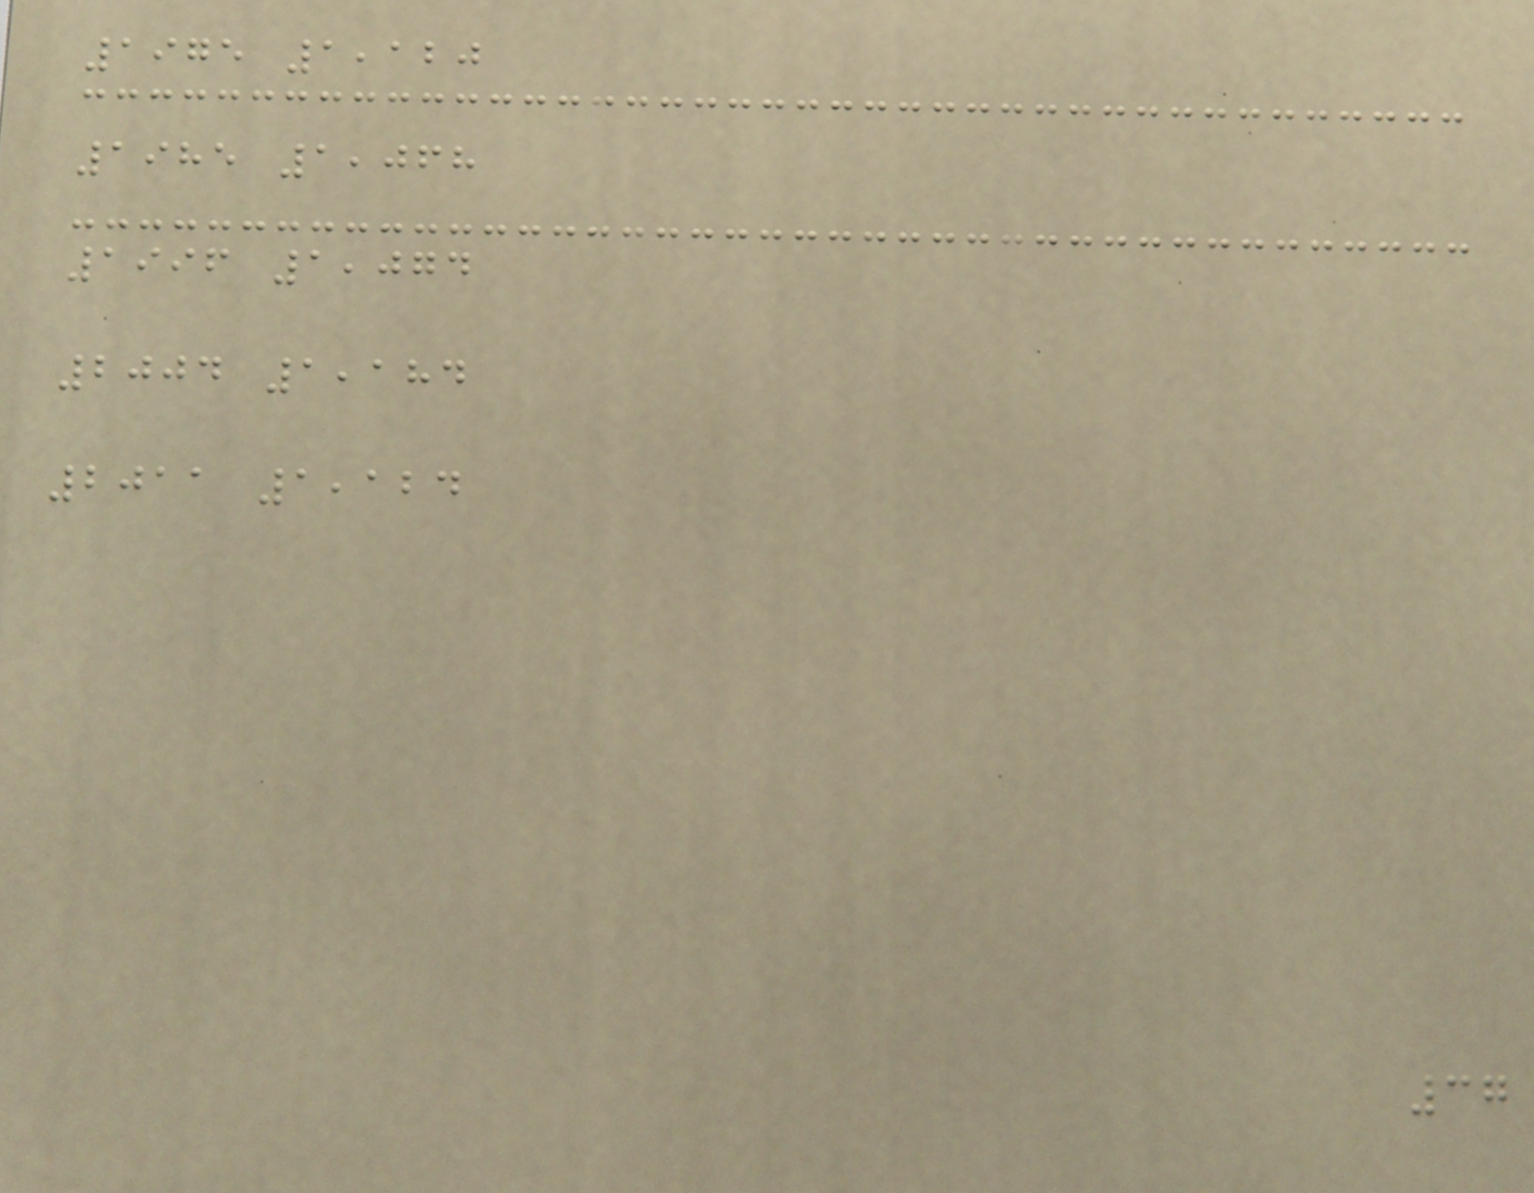1975 1,120
1985 1,068
1996 1,074
2004 1,184
2011 1,124
37
